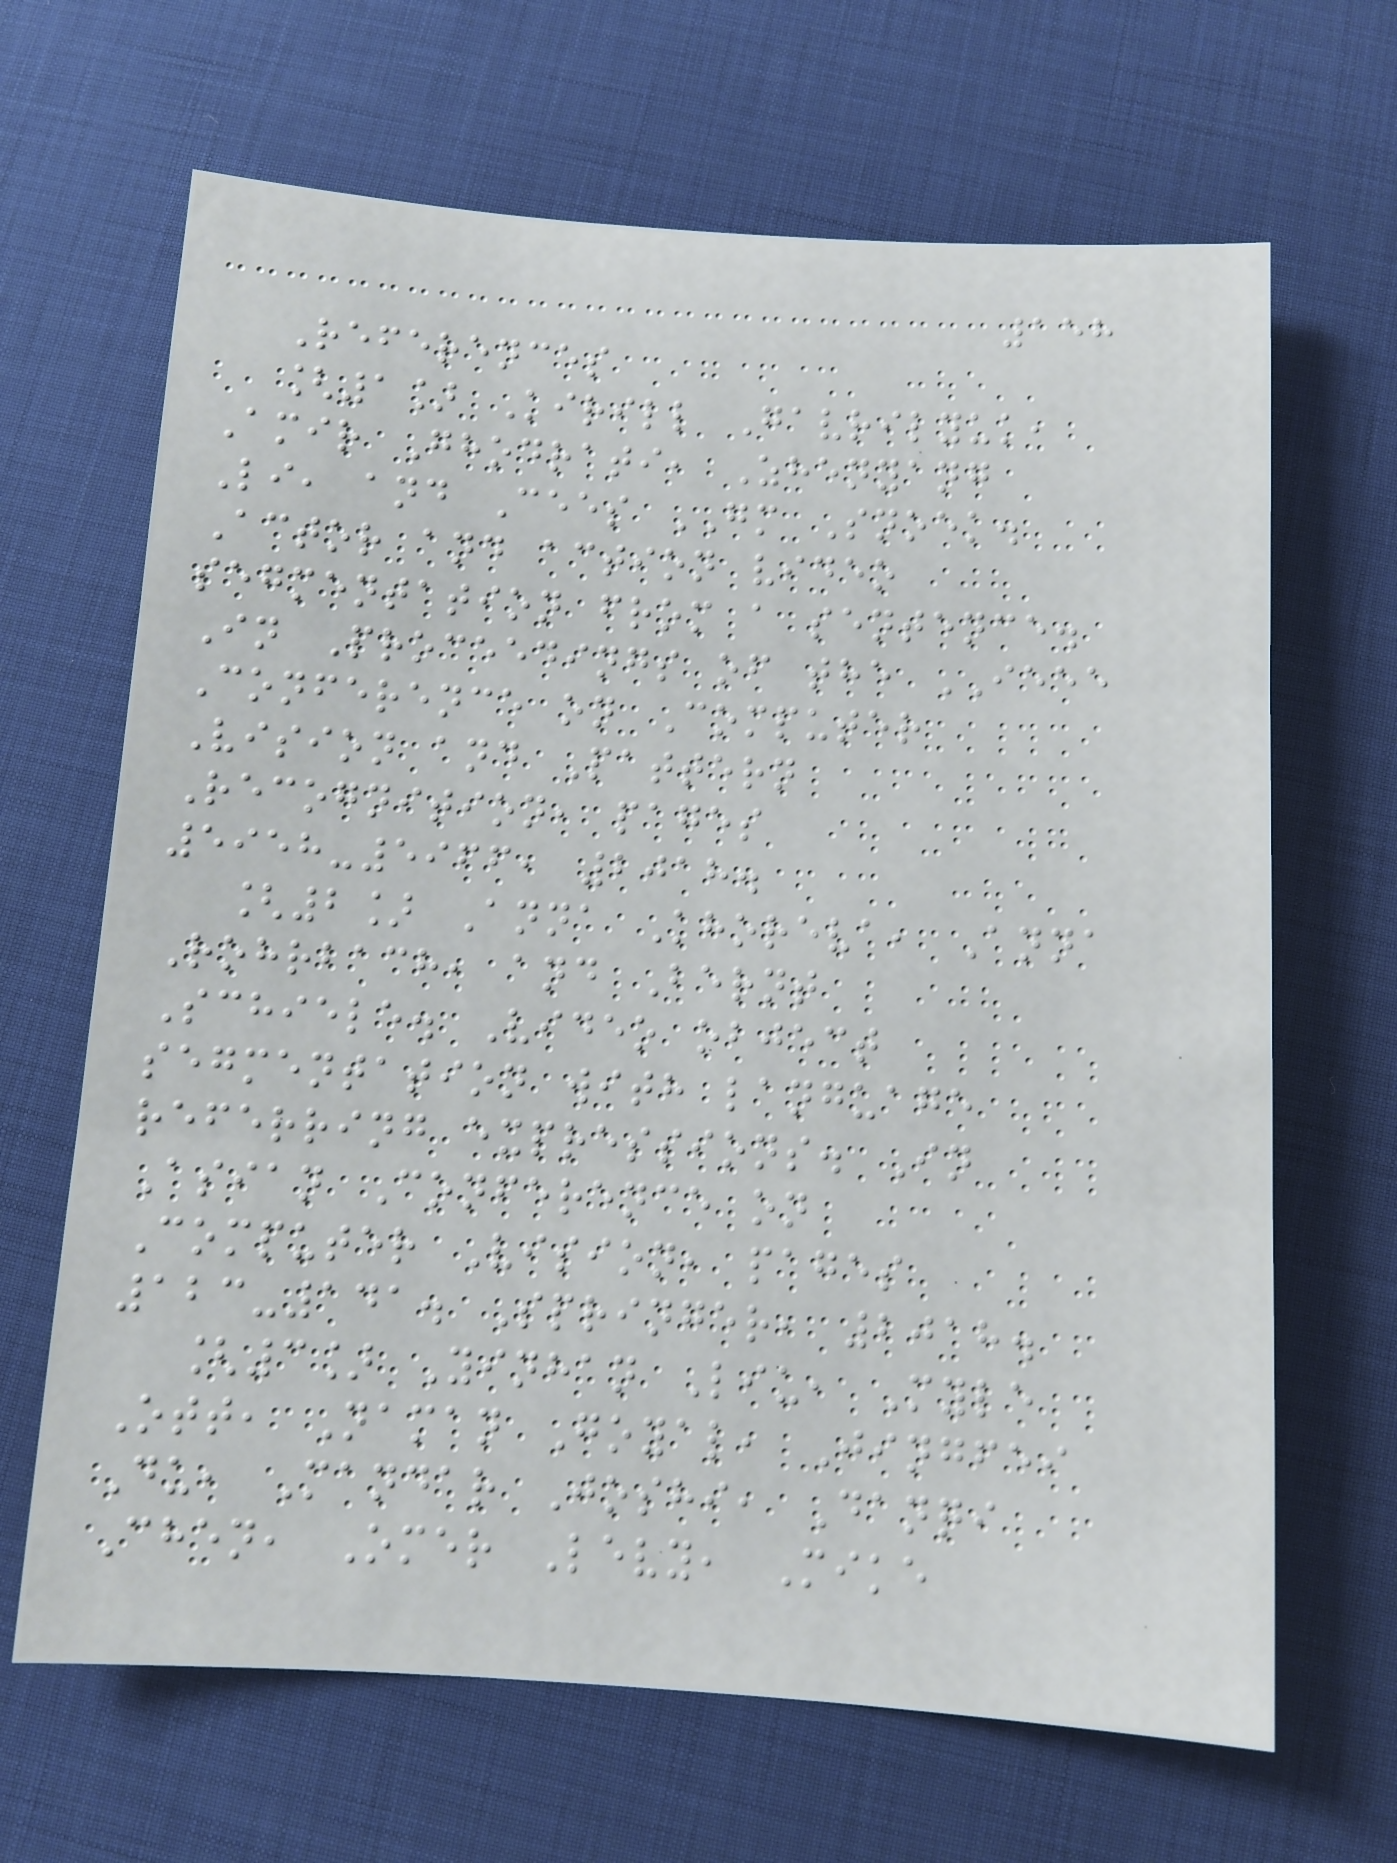158
References
[1] Kirill Gavrilyuk,
Amir Ghodrati, Zhenyang
Li, and Cees GM Snoek.
Actor and action video
segmentation from a sentence.
In Proceedings of the IEEE
Conference on Computer
Vision and Pattern
Recognition, pages
5958-5966, 2018.
[2] Anna Khoreva, Anna
Rohrbach, and Bernt
Schiele. Video object
segmentation with language
referring expressions. In
Asian Conference on
Computer Vision, pages
123-141. Springer, 2018.
[3] Yinhan Liu, Myle
Ott, Naman Goyal, Jingfei
Du, Mandar Joshi, Danqi
Chen, Omer Levy, Mike
